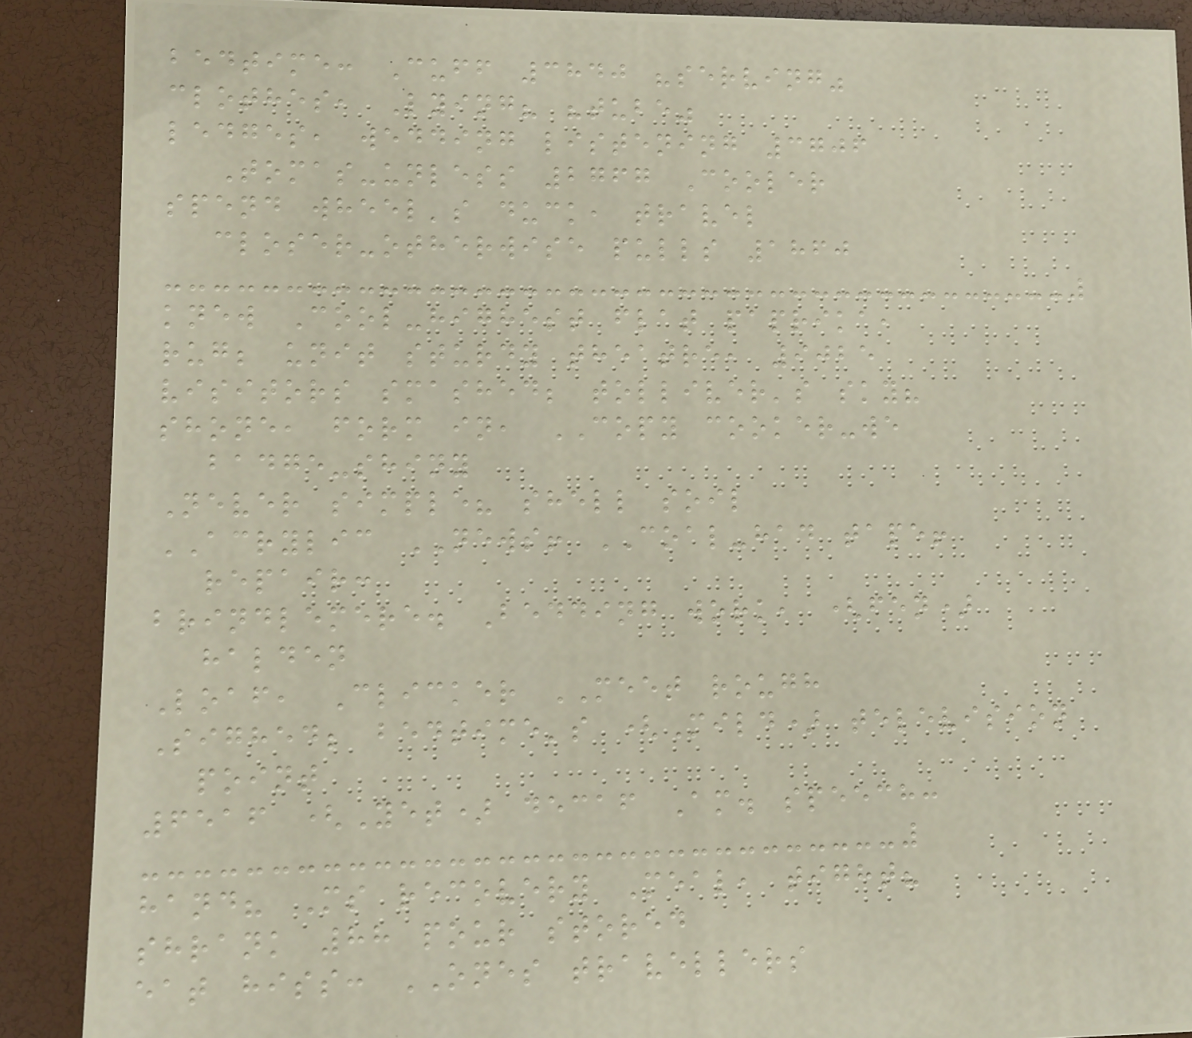bedtime: Cuff 3840 "serving"
clothes, Lying? "tube"
ledges, wedding listening 3706
Tomas-unless 2767 Cooler
spend wheel's duck, travel
closer-otherwise pulls 1860
knew Cool-highest flat paprika,
rug; unit sturdy theatre, 9025
visitors smashed; tolliver's sky?
shone, form in, COPY cooker-we
badge-shiny
Never simple? shell soil
ACRYLIC NEWS! COAL-had tape!
repair:
brindlemere. Bedding work, (fen)
halden
Loaf, Clicker MEET rough
Sighed; bedtime's (Mild) television
point
6516 (Yet) decaf Am. speech:
hand? Ms recovery Meal, tight?
shrank 88 pour stored
eat hiss: ONES travellers
